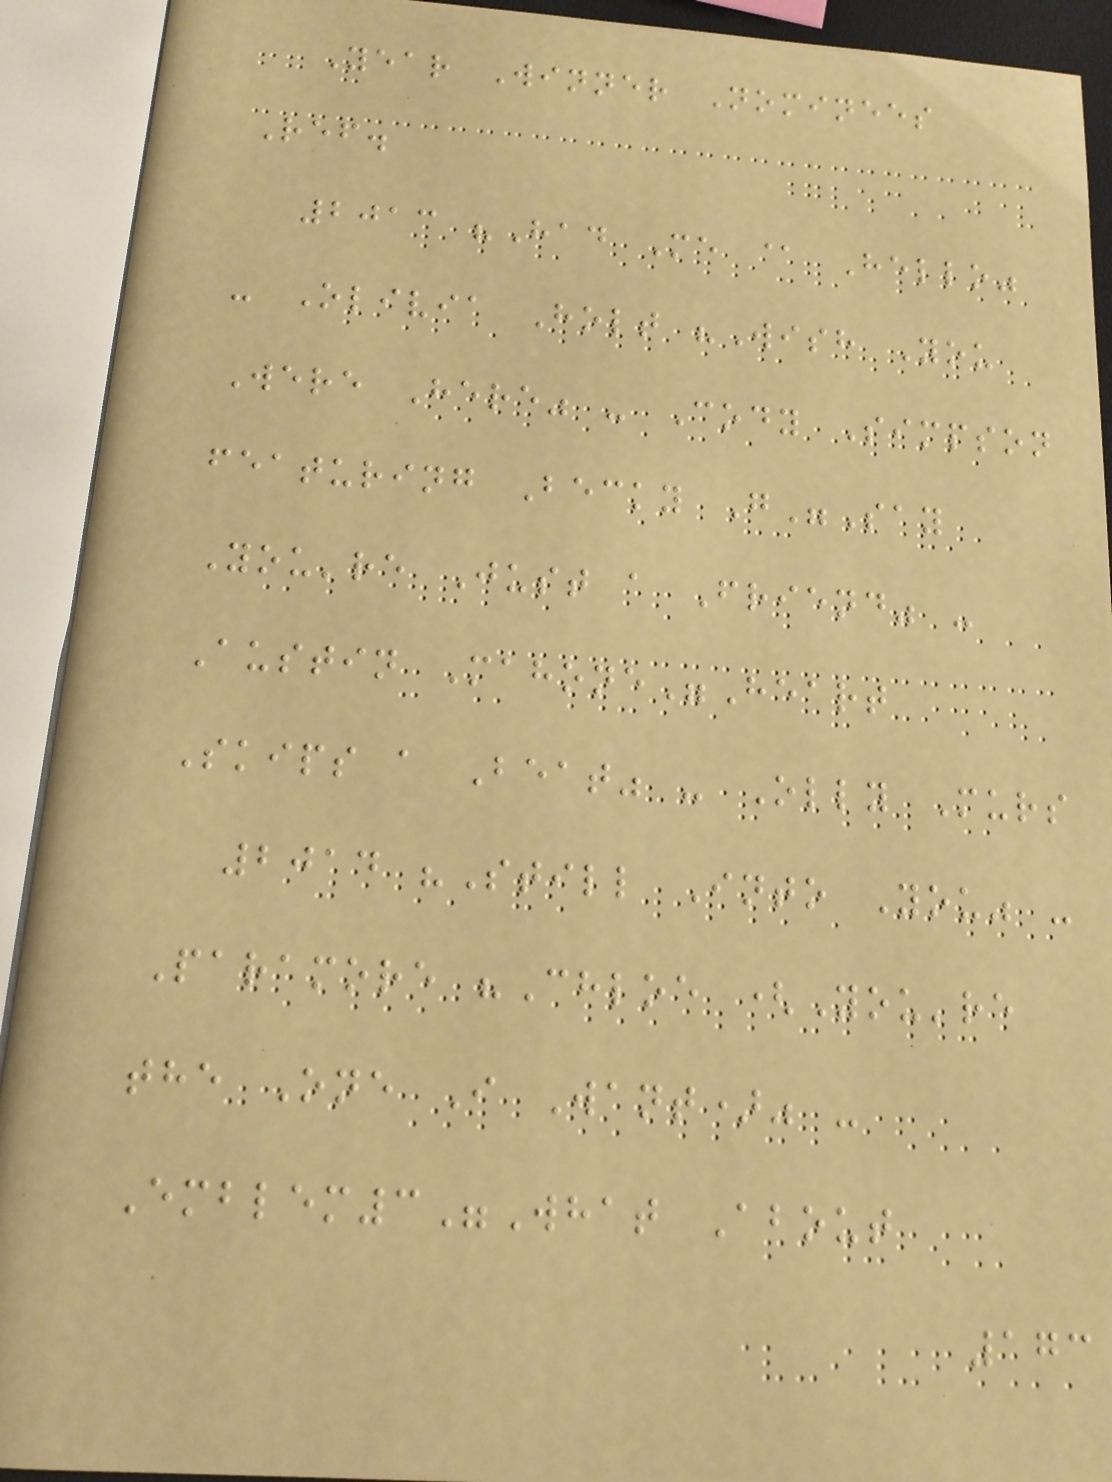Year Winner Nominees
Ref.
2013 "Had Me @ Hello"
- Olivia Holt "Wish You
Were Here" - Cody Simpson
featuring Becky G"Say
You're Just a Friend" -
Austin Mahone"Heart
Skips a Beat" - Olly Murs
2014 "Still Into You" -
Paramore "Chloe (You're
the One I Want)" -
Emblem3"What About
173
